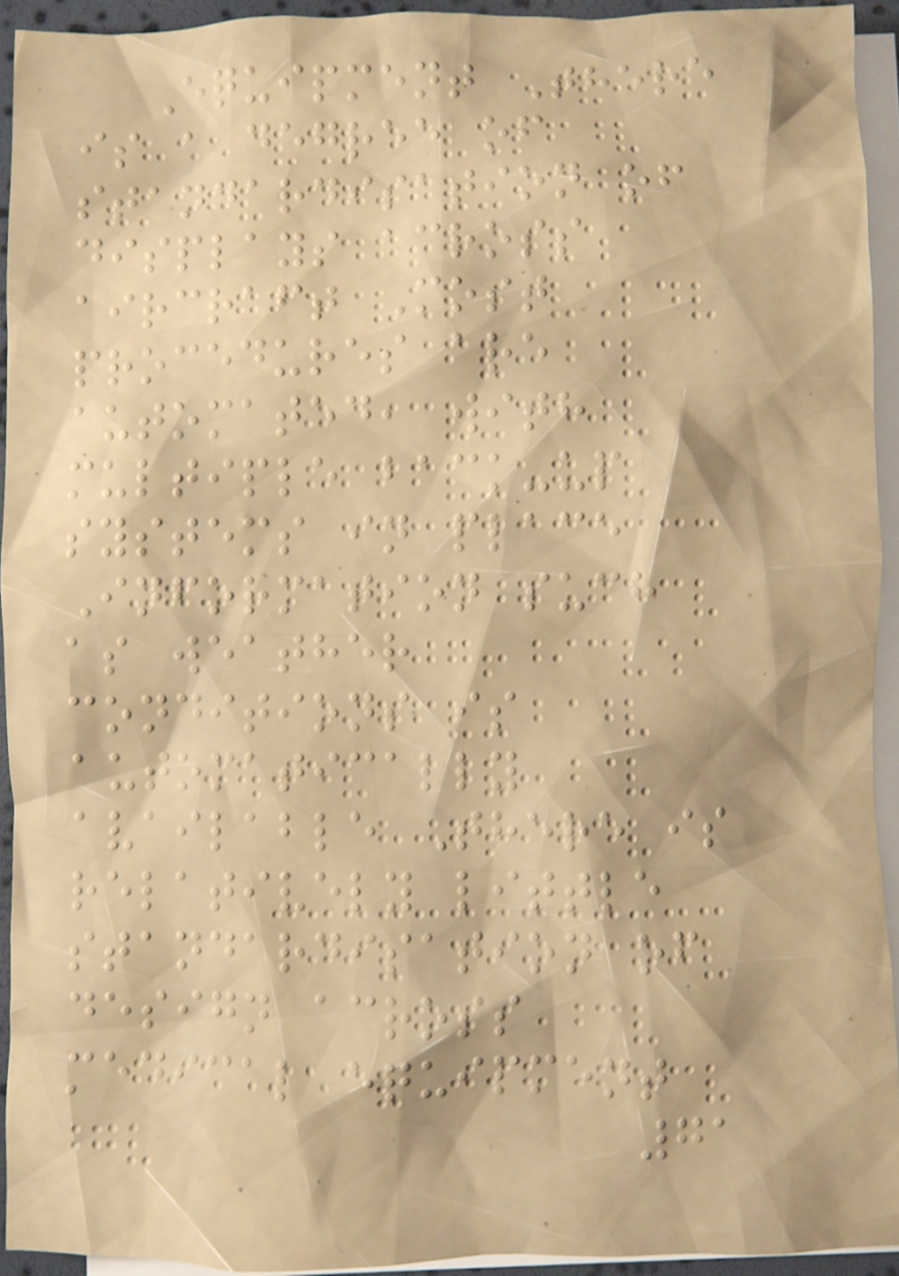Equipment There
is a degree of
standardisation of
displays across
aircraft Most
procedures are
automated, with
multiple back-up
systems in place
Information such
as weather
conditions is
automatically
available There is
relatively little
standardisation of
design across
medical equipment
71
